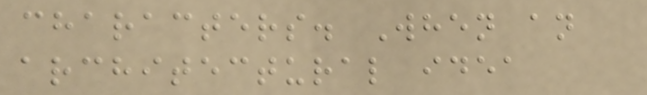characters. When an
architectural idea
